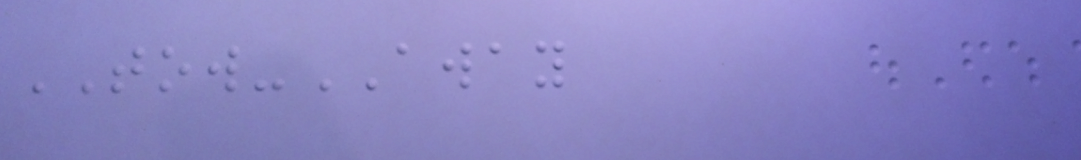TOW-AWAY
